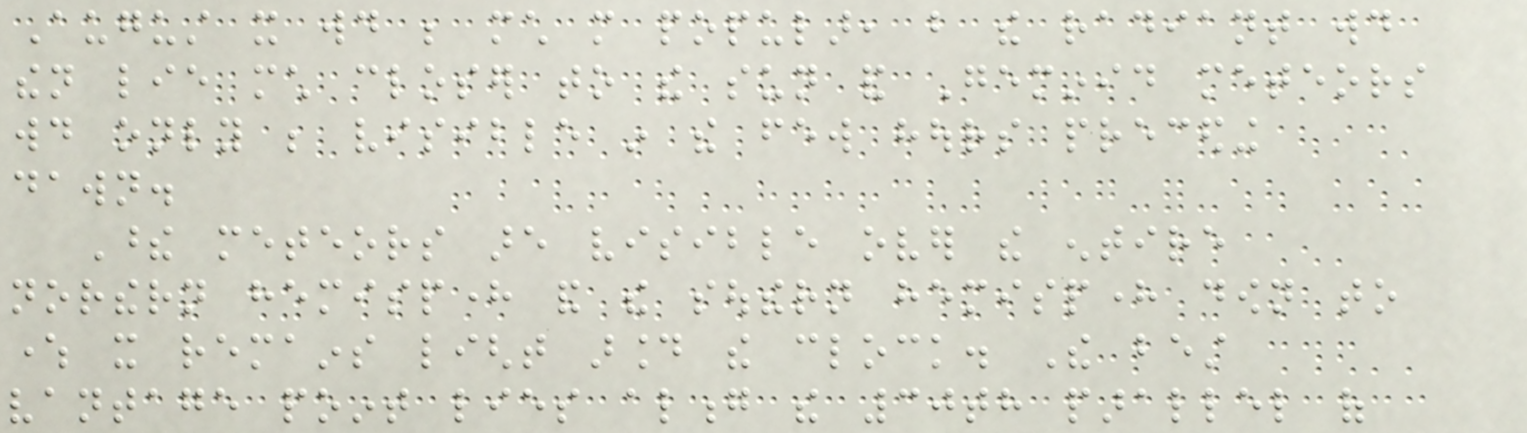August it would be much more popular, but the radiant would
then lie much closer to the sun and Geminid meteors
would only be visible in the few hours preceding
dawn.
These meteors are visible over the entire
northern hemisphere and the southern hemisphere down to
where it remains light around the clock. The best
vantage point lies along the 30th parallel of
